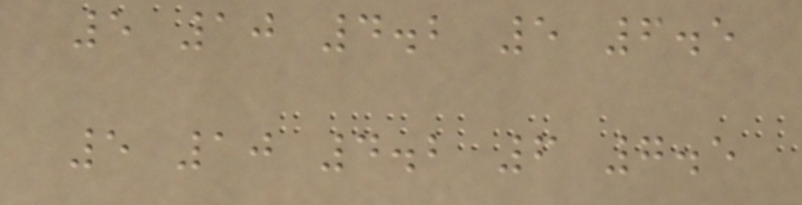5 10 4.2 5 6.5
5 10 4.2 6 7.5
